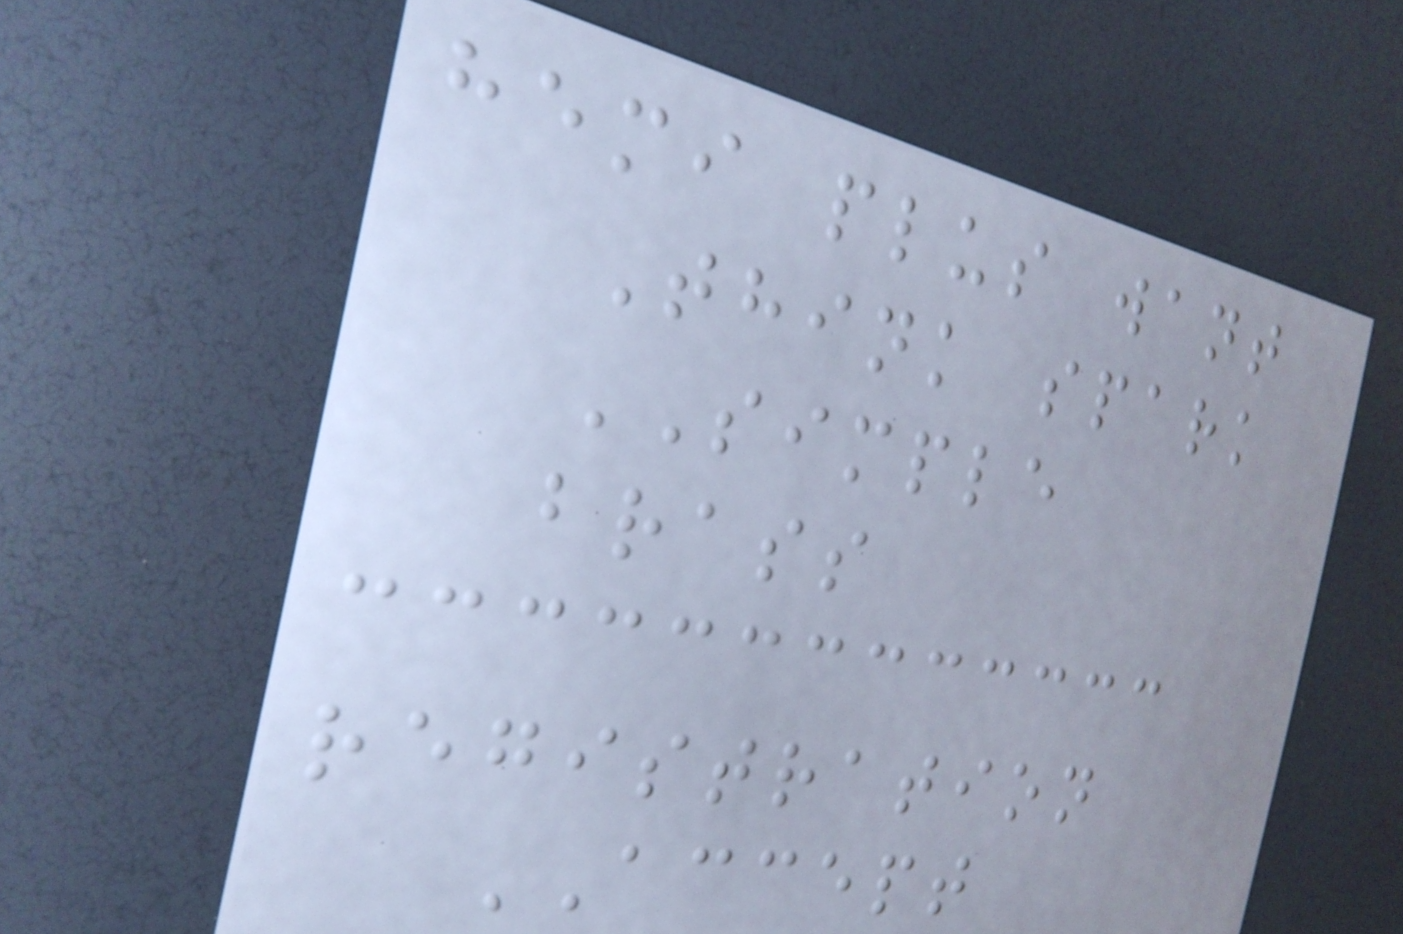hemi plus want
Think spark
SIMPLE
brass
registration
ACCEPT
